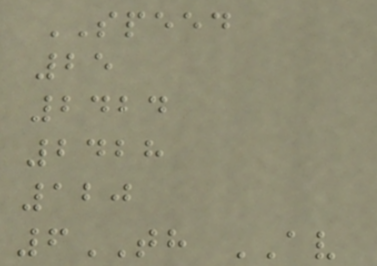SPEED
25
2424
2428
120
6TH AV
